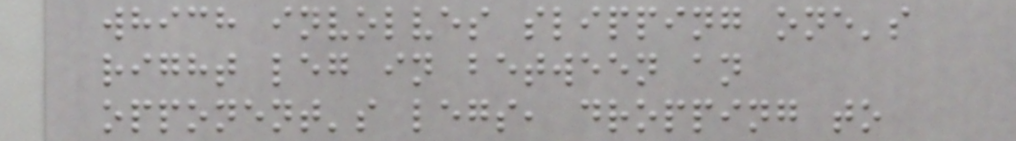which involves slipping one's
right leg in between an
opponent's legs, dropping to
